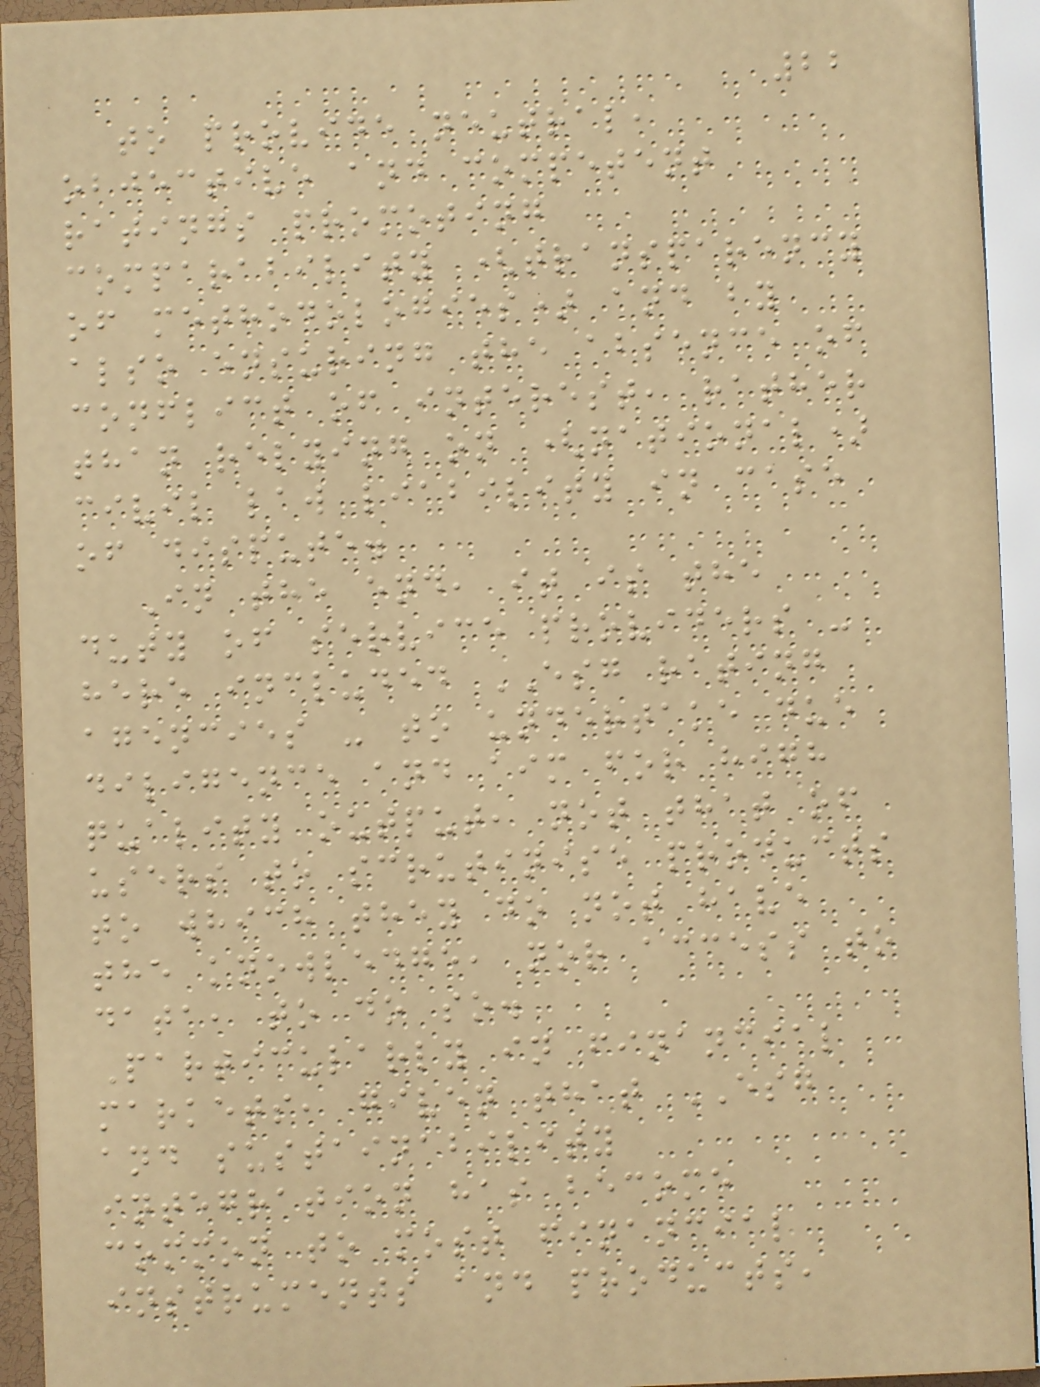22
to provide neutral,
objective and competent
ratings promoting
comparability (transparency
of methodologies) and by
also ensuring the absence of
conflict of interest, rather
than relying on (national)
civil law liability in case
of dispute.
In the end, it is the
duty of service providers -
here included ESG rating
agencies - to undertake due
diligence and aim for high
quality output, not that of
users to scrutinise products
to which they do not have
the knowledge, nor access to
data, to do so.
Particularly in financial
markets, given that ESG
and sustainability
integration has become
common to most financial
instruments and products,
